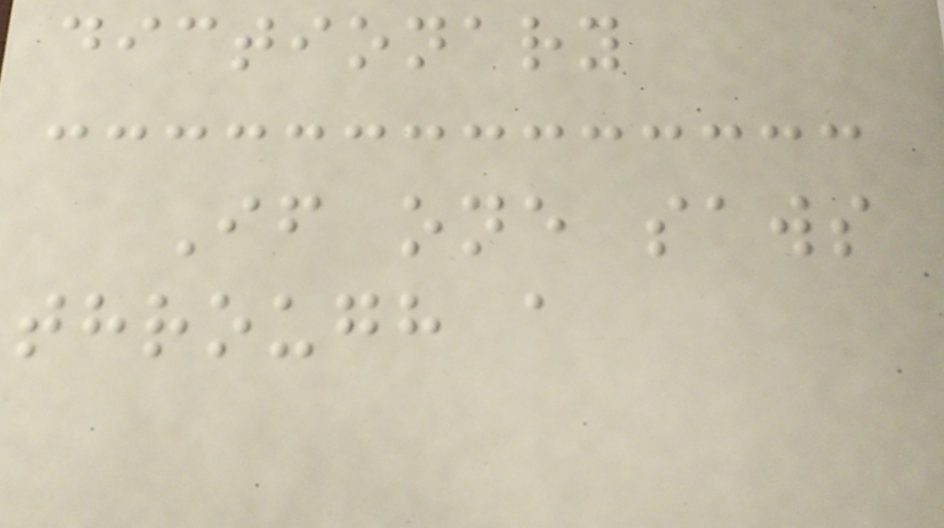dictionary
If one saws
through a
